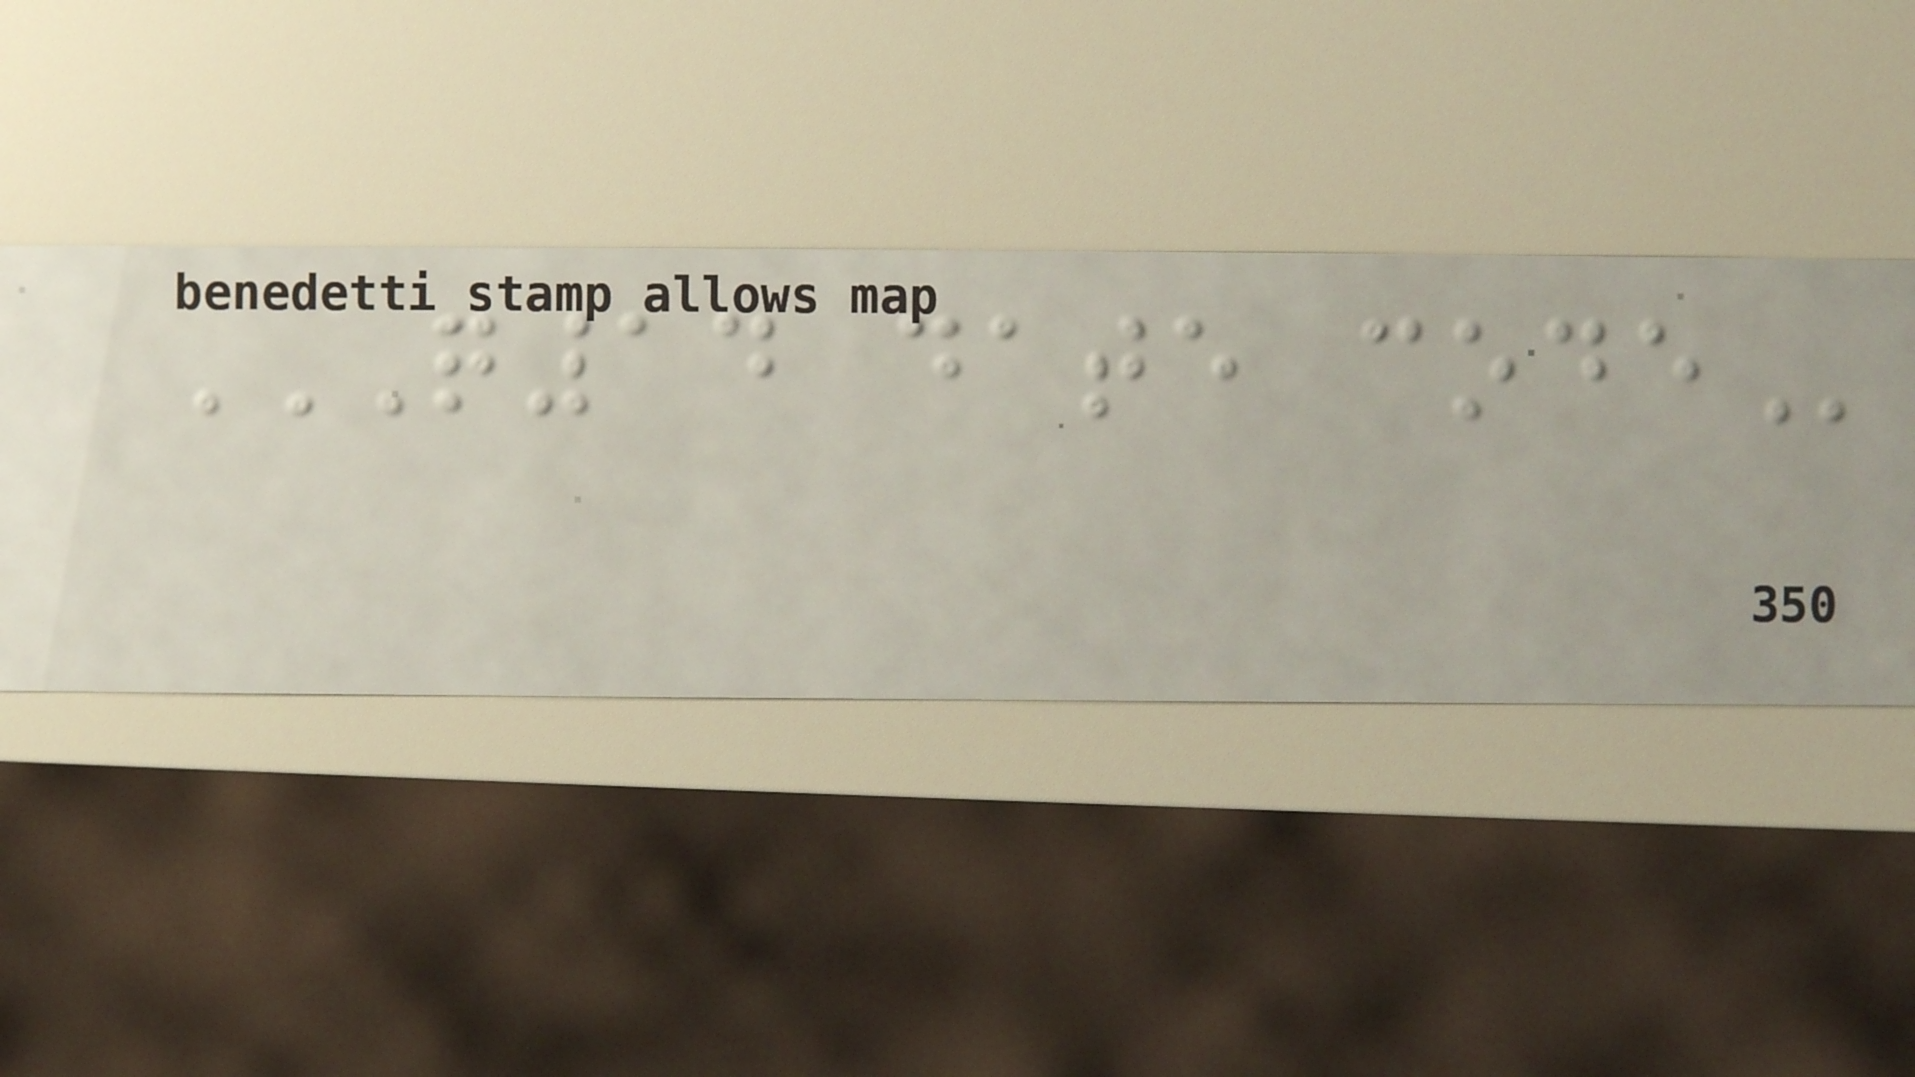Q14 DATE CODE
